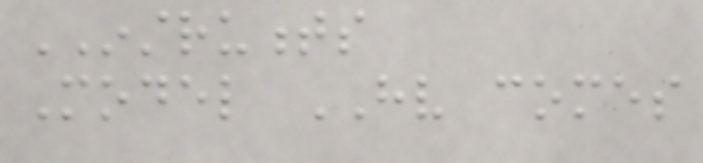INSTRUMENTS
Model HV comes
